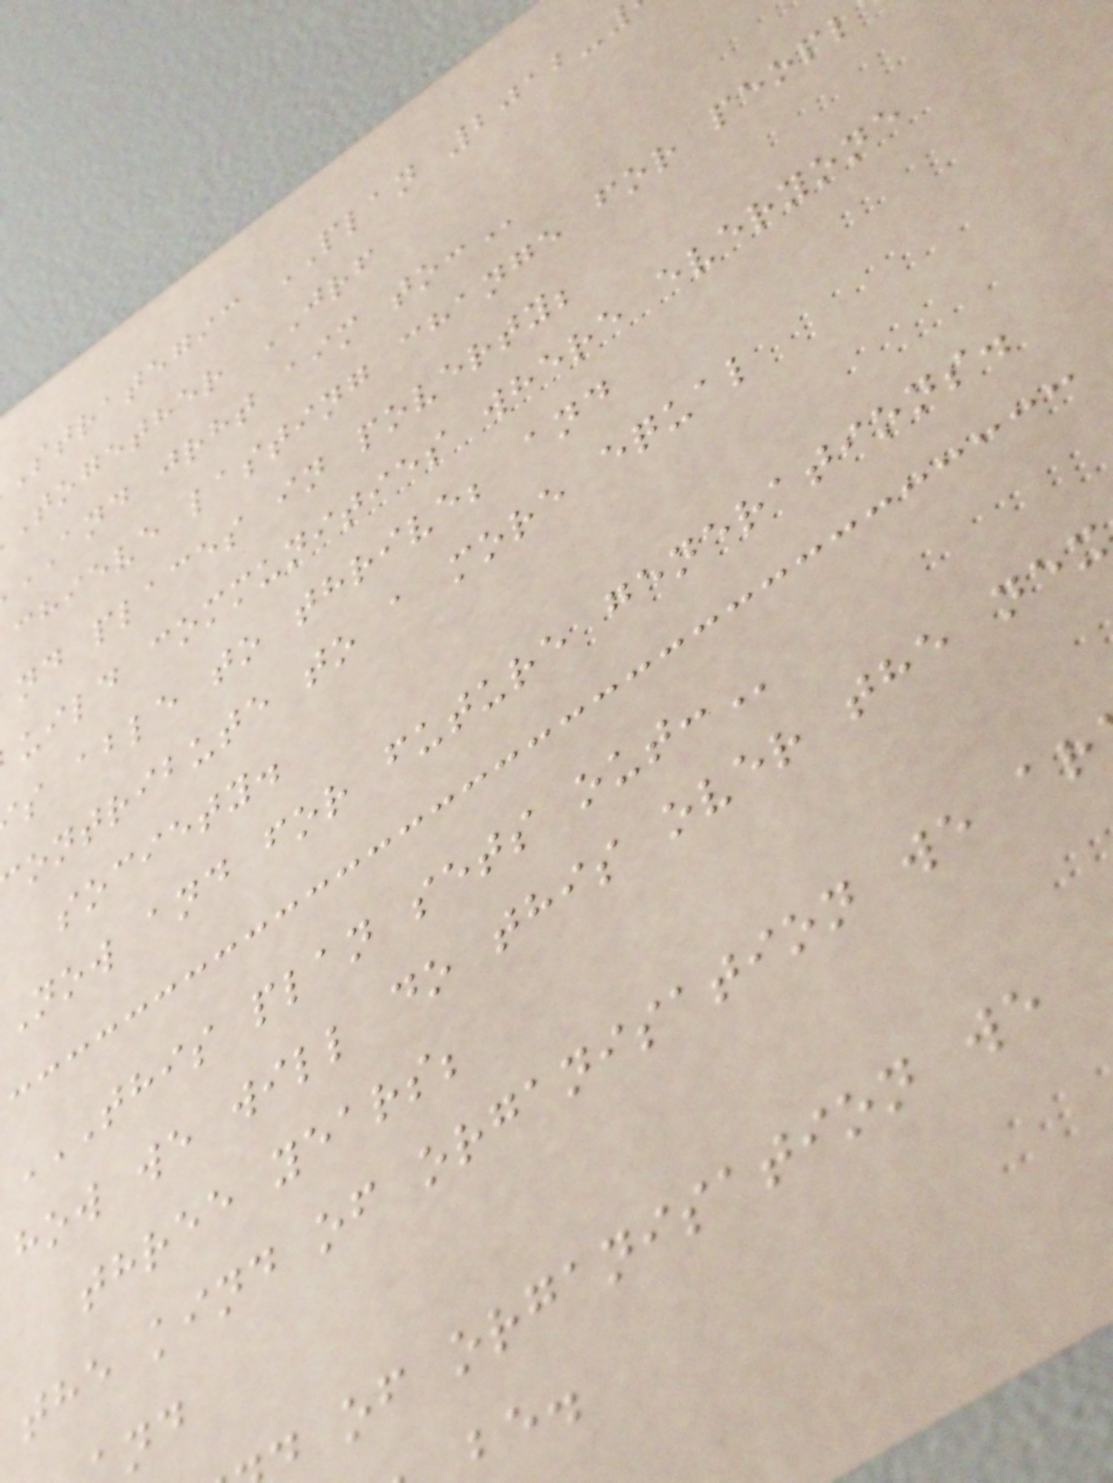strategic PLAN 2012-
together JRF
AND jrht aim
chieve lasting change for peopl
nd places in poverty;
uild communities where everyone
s able to thrive; and
ontribute to a more equal
society.
Now and for future generations.
THIS PLAN SETS OUT:
how we will do this over the nex
three years;
the kind of organisation we ar
of organisation we
